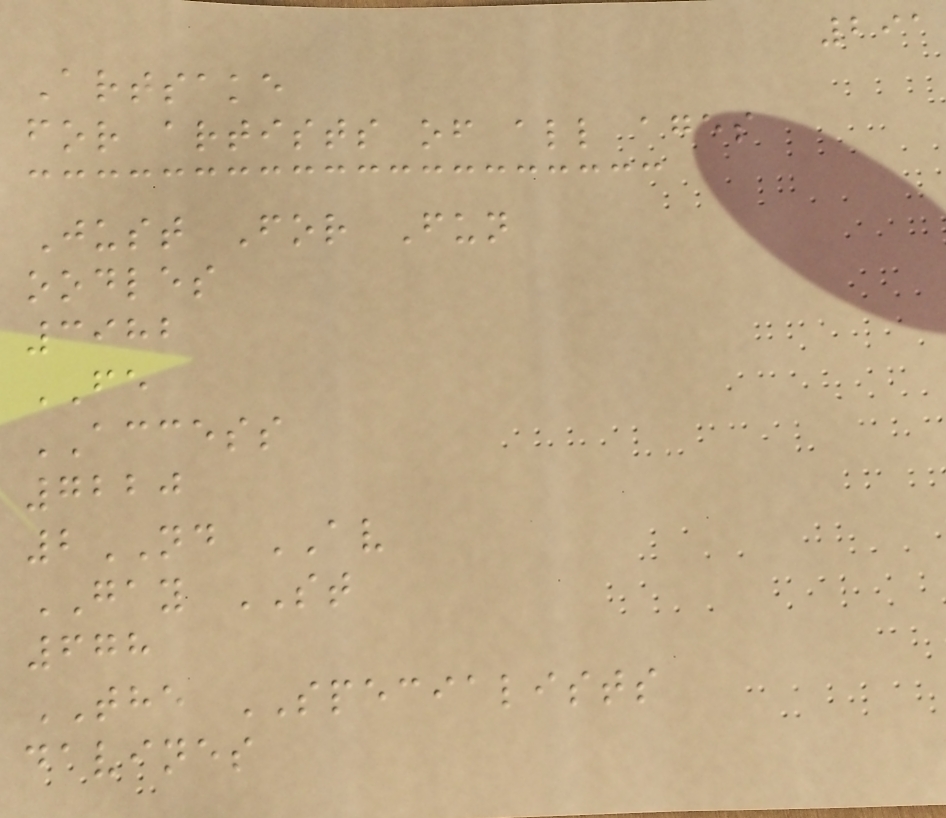291
Artsake
for artists of all ages
Just For Fun
oodles
3982
FE
ACCESS
7220
2ND AV
GAY ST
678
THE SPECIALISTS
davines
